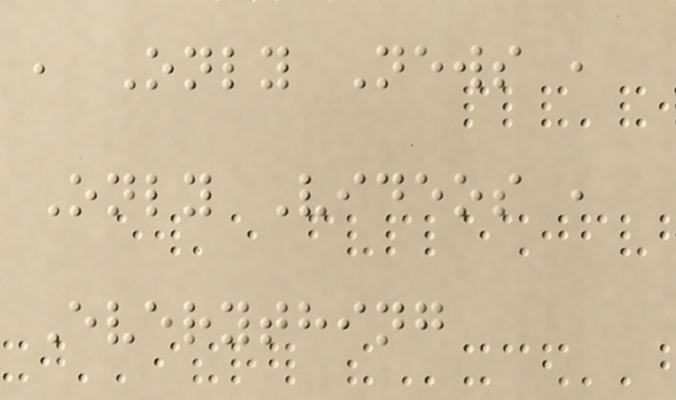, Only News ,
Only Videos ,
Everything
